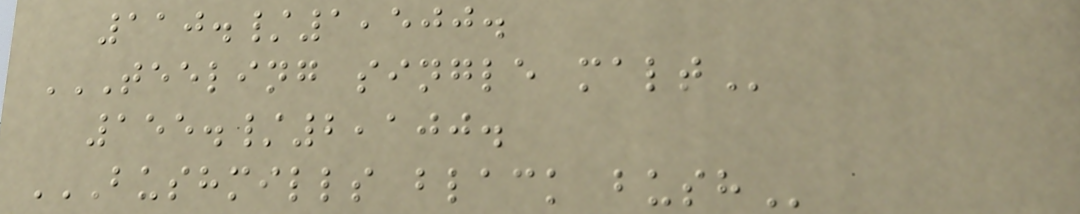110./1,500.
TEELING SINGLE MALT
155./2,100.
BUSHMILLS BLACK BUSH
